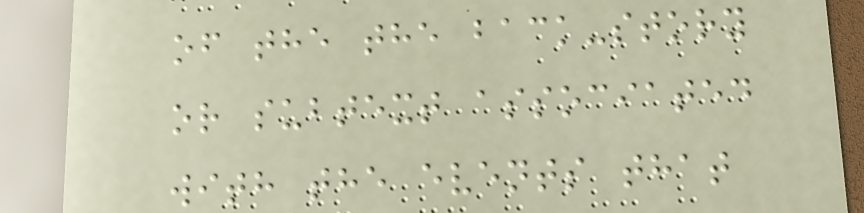of the the back-story
or subtext associated
with the events that
